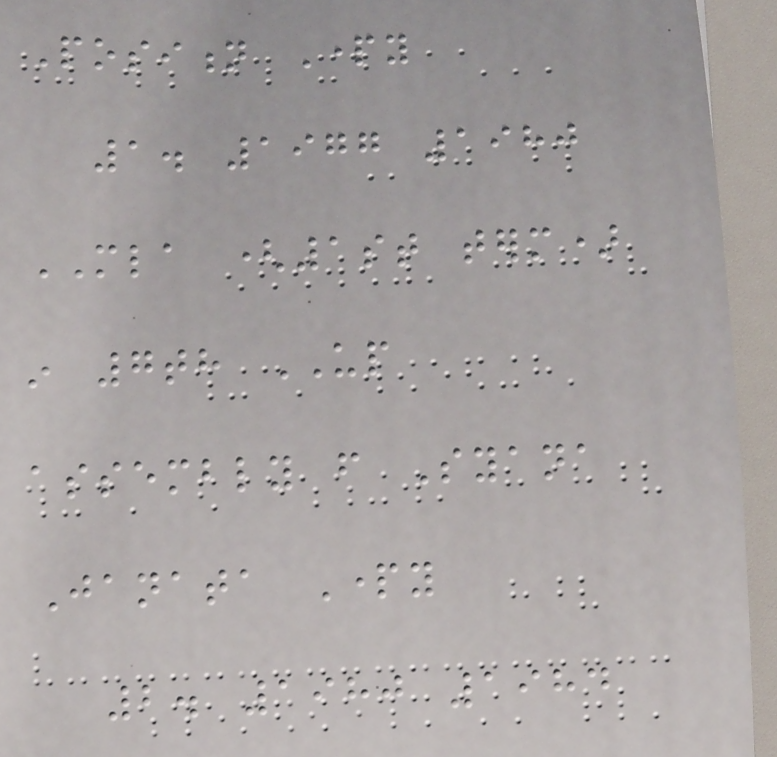Position Party
1. 1977 1980
MLA (1st term)
in 7th UP
assembly from Syana
Janata Party
2. 1980 1984
